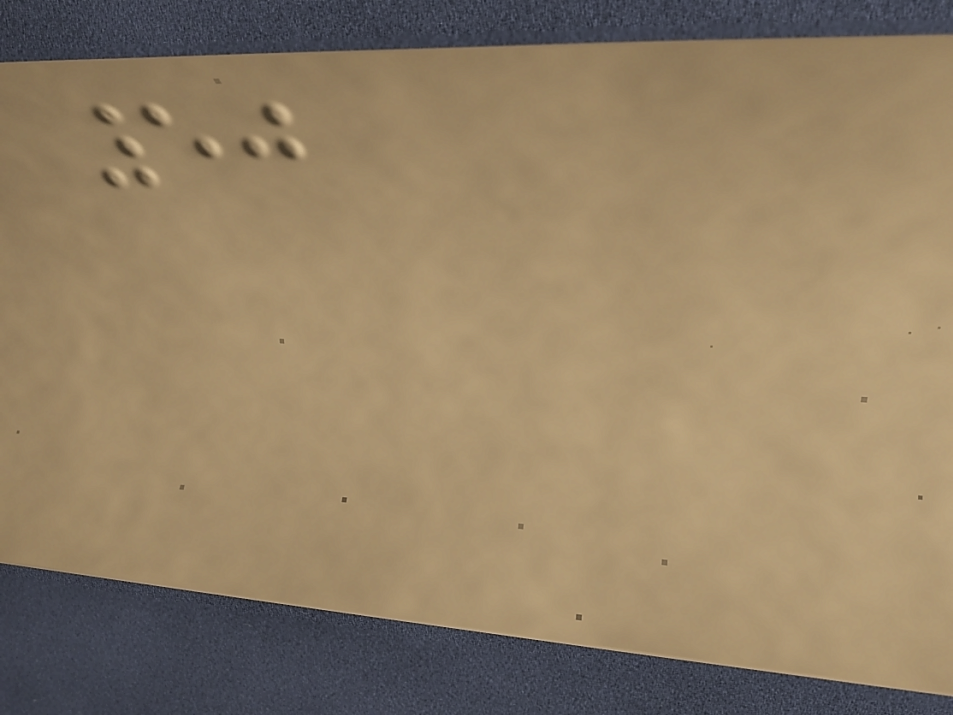50
